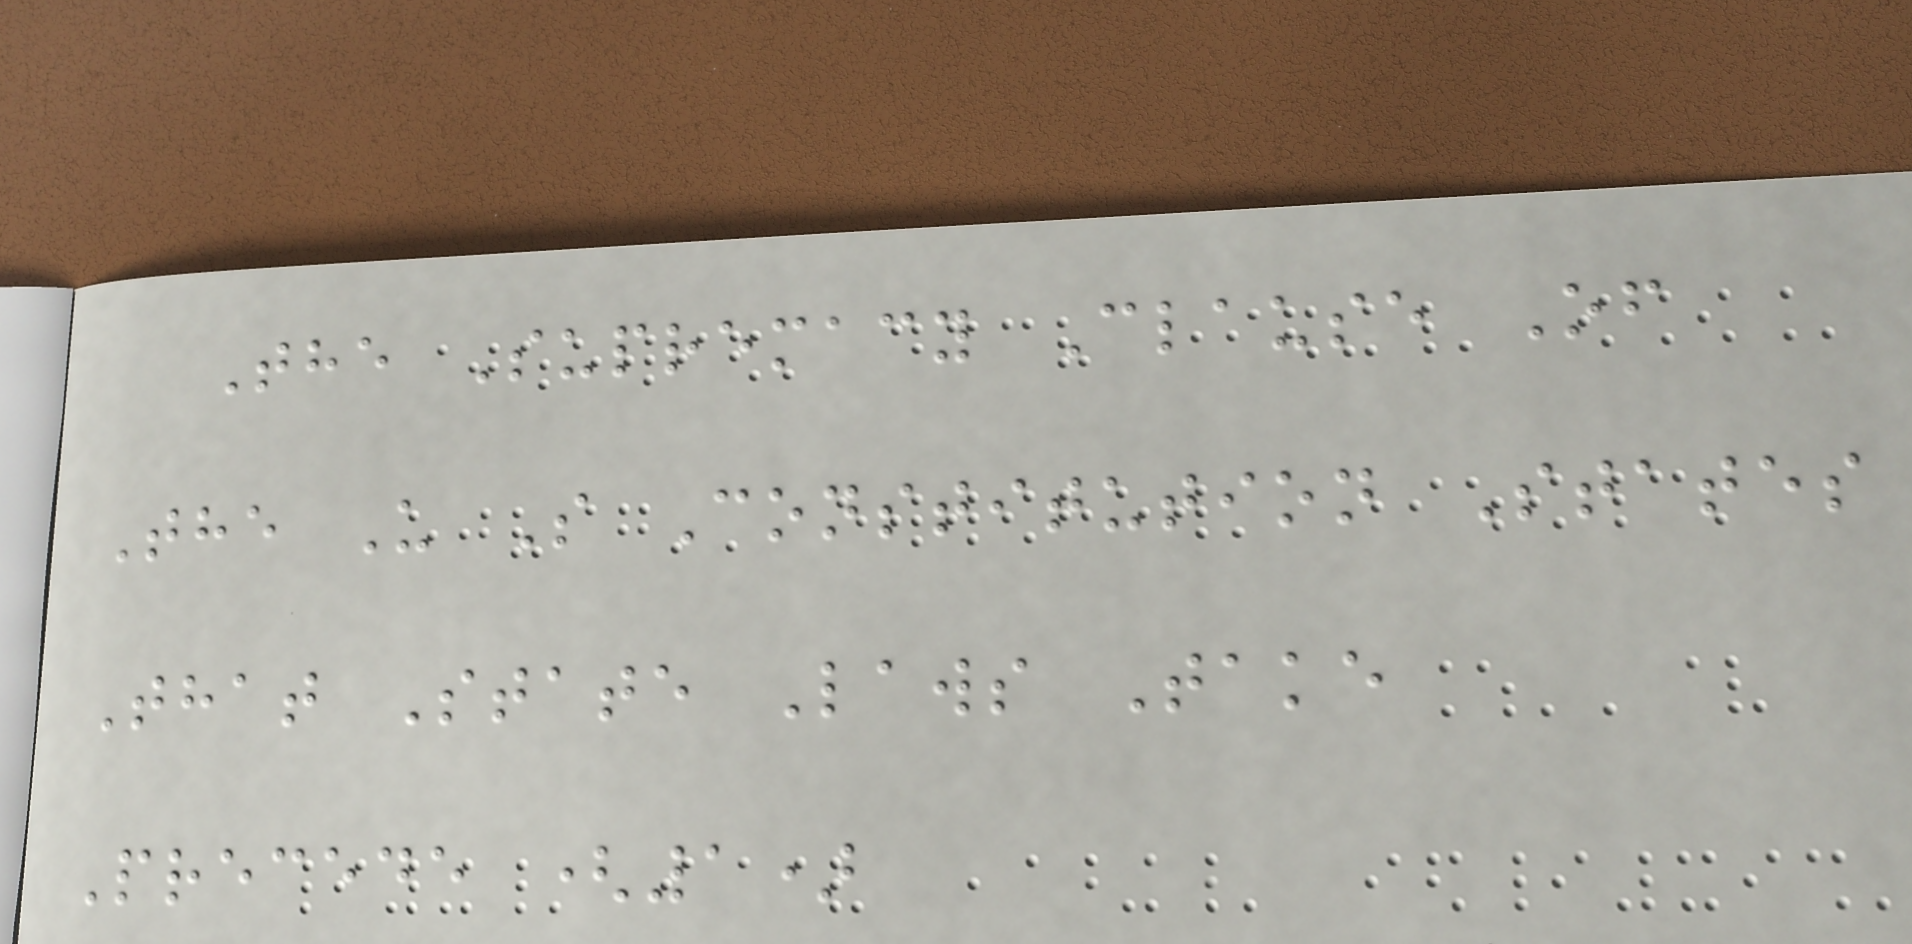The Supremacy Clause Of
The U S Constitution States
That State Laws Take
Precede (1)
